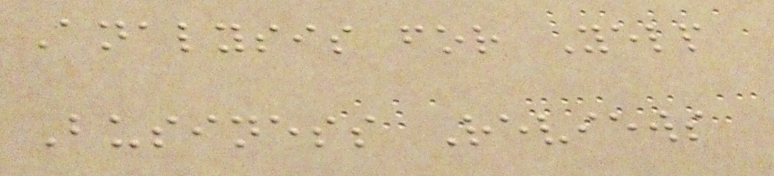Analysis for Yelp
Business Reviews
